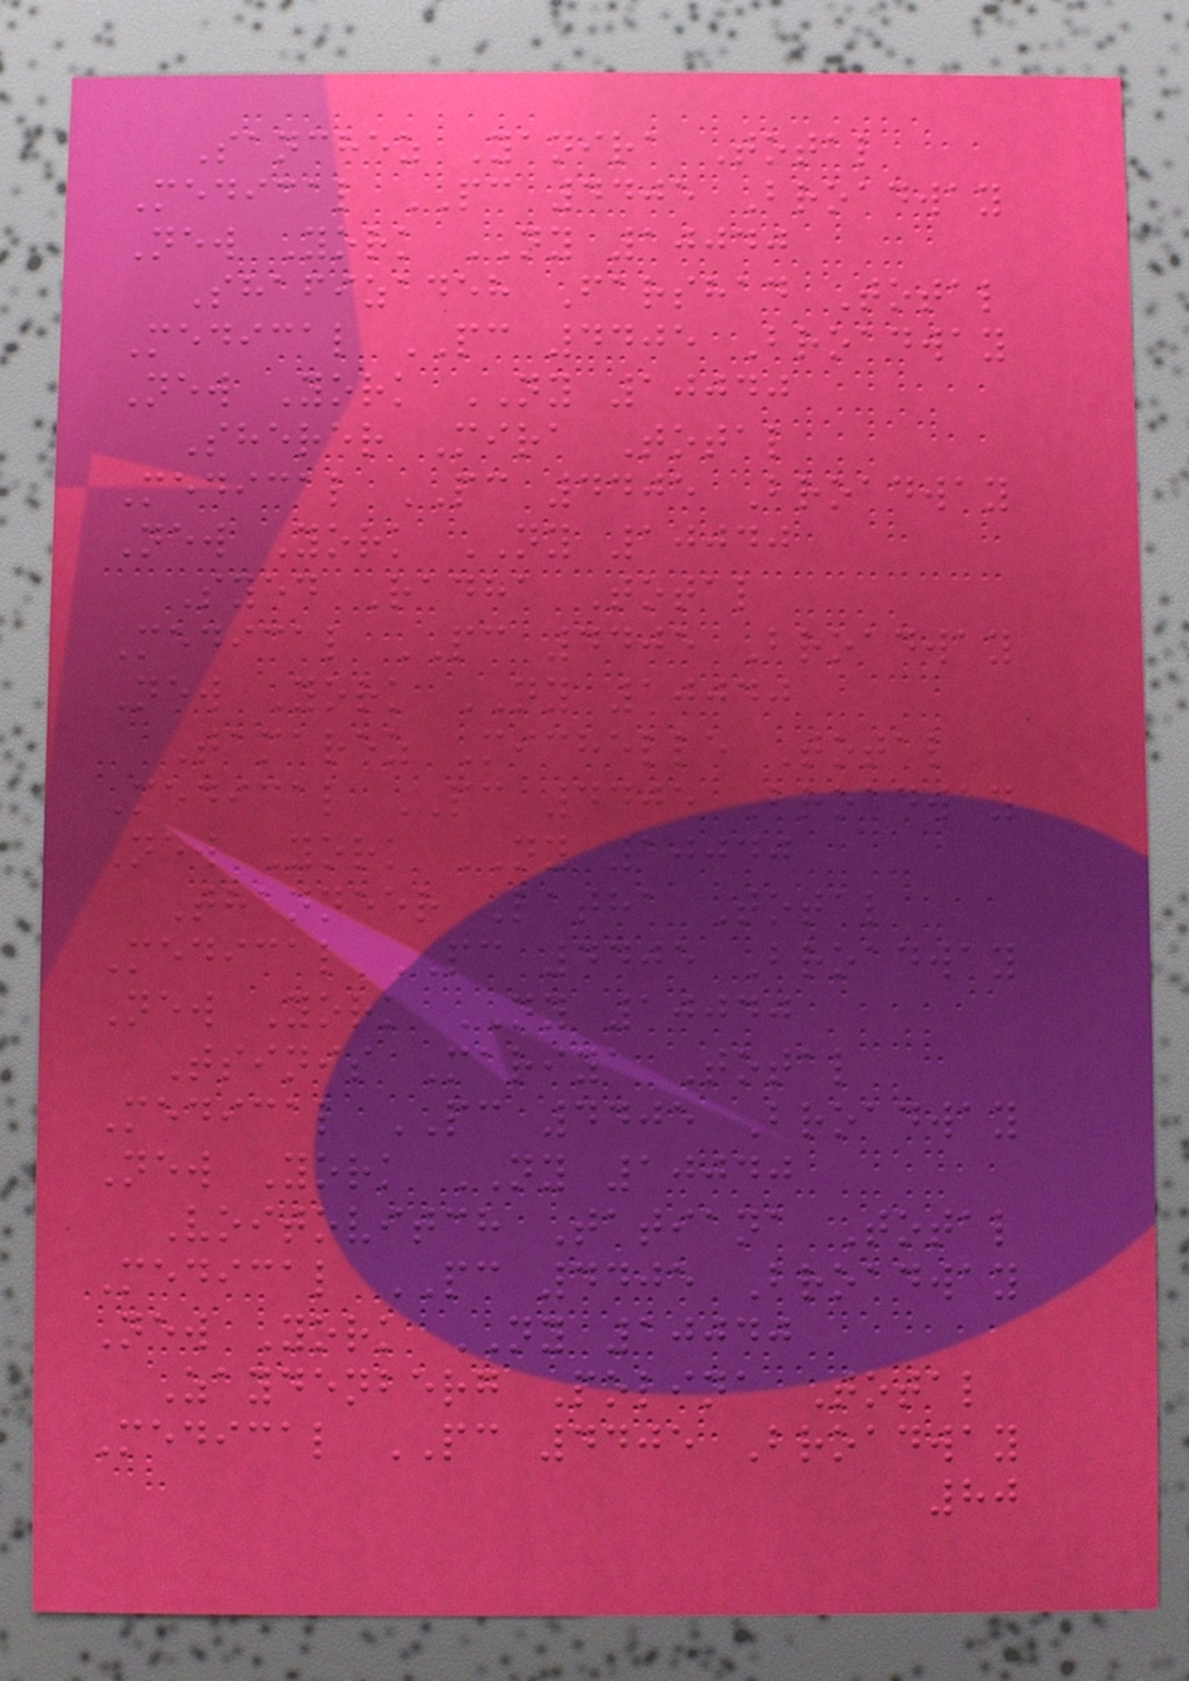Sanchez Yanira Total
Medical PC 4405 Broadway
New York NY 10040
Shafizadeh Farshad Total
Medical PC 4405 Broadway
New York NY 10040
Sherer Mira Total
Medical PC 4405 Broadway
New York NY 10040
Syed Radha Total
Medical PC 4405 Broadway
New York NY 10040
Tamarez Michelle Total
Medical PC 4405 Broadway
New York NY 10040
Thanneer Latha Total
Medical PC 4405 Broadway
New York NY 10040
Tsinis Mariya Total
Medical PC 4405 Broadway
New York NY 10040
Voitovitch Tatiana Total
Medical PC 4405 Broadway
New York NY 10040
Zaydenberg Polina Total
Medical PC 4405 Broadway
80
